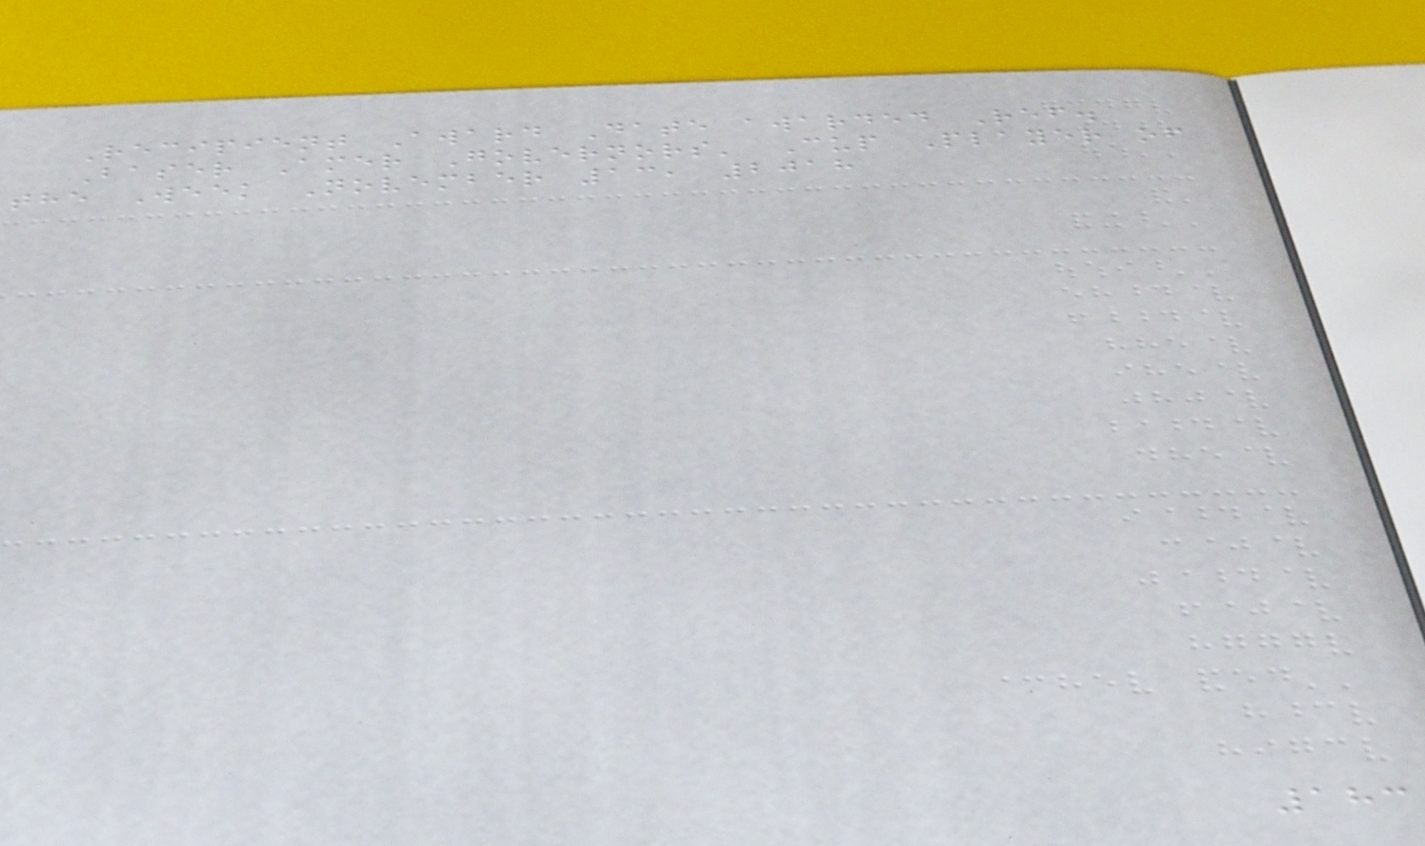Recipient Award Date awarded Ref.
Baser Amer Governors' Cup Player of
the Week November 13, 2018
183
